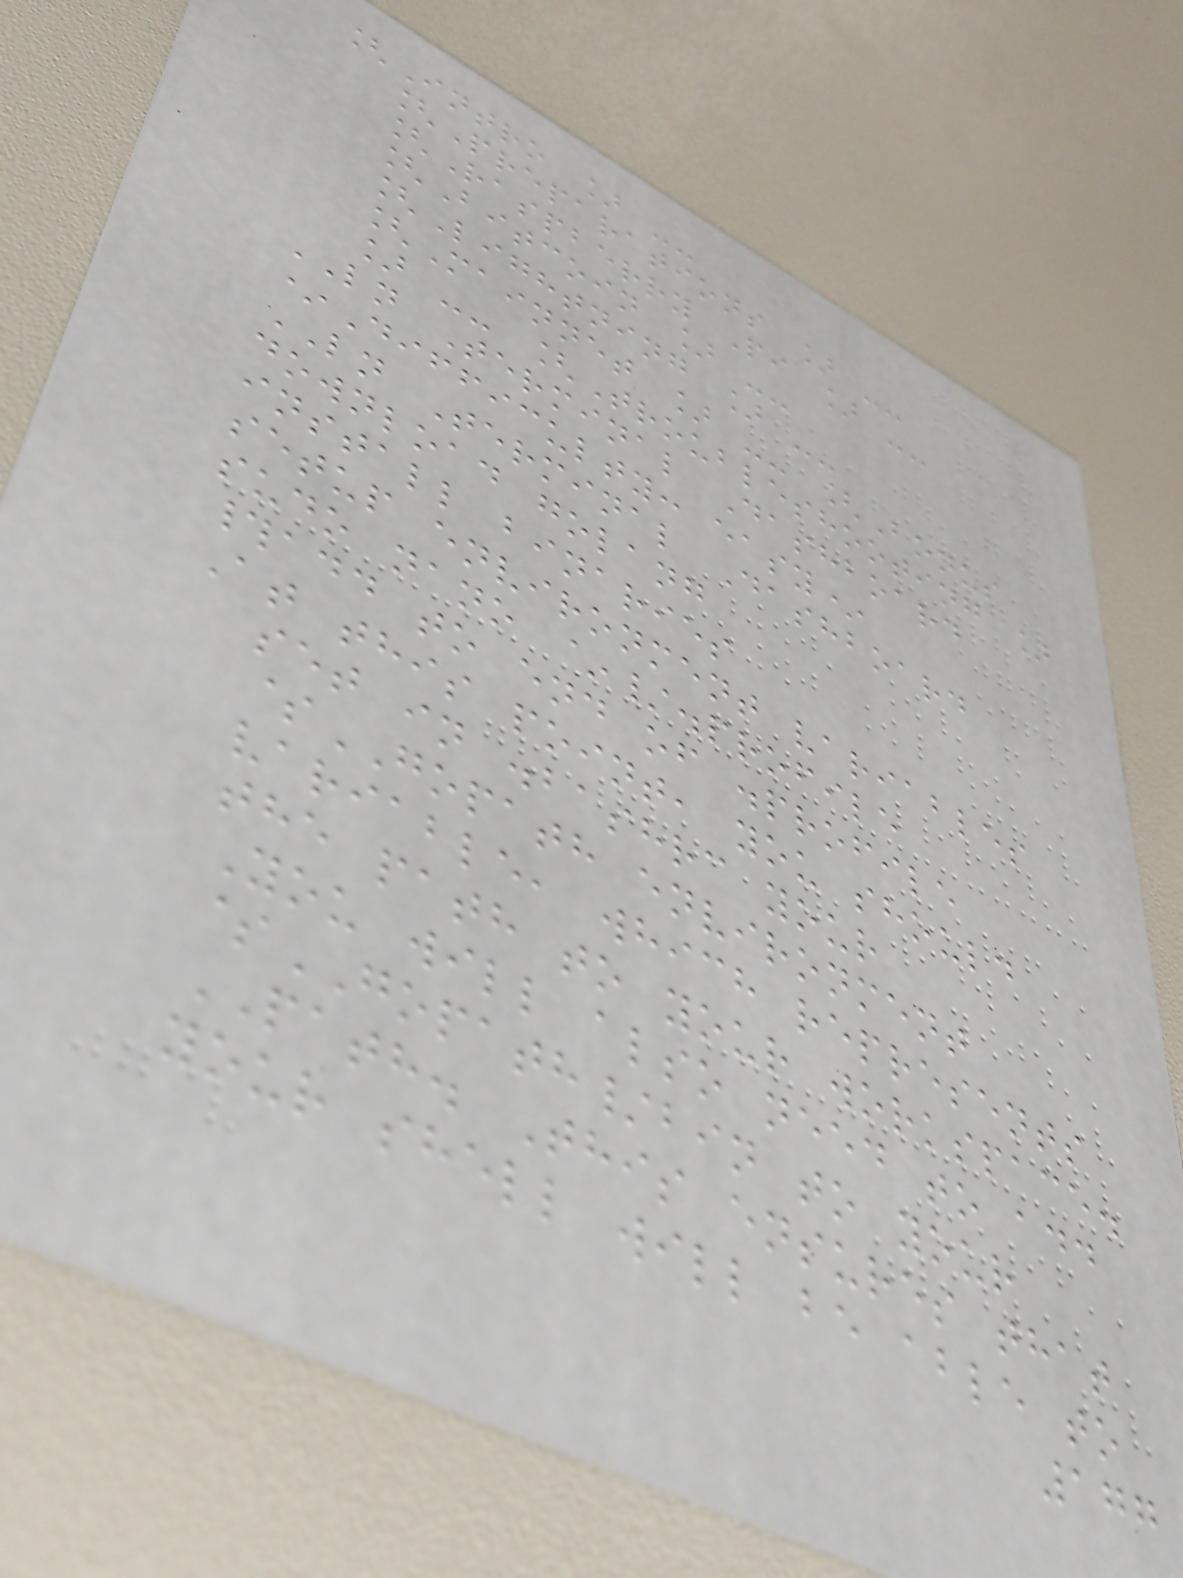[Intro ] --
[Preparations ] --
[Raspberry Pi ] --
[Bitcoin ] --
[Lightning ] --
[Mainnet ] -- [Bonus
] -- [Troubleshooting ]
LN Terminal Dashboard
*Difficulty: easy*
LN Terminal Dashboard
download golang
install binaries
setup environment variables
sudo nano ~/.profile
#add to end of .profile
At this point, you should
set in .bashrc your
$GOPATH environment
variable, which represents
the path to your workspace.
You will also need to add
$GOPATH/bin to your
PATH. This ensures that
your shell will be able to
177
